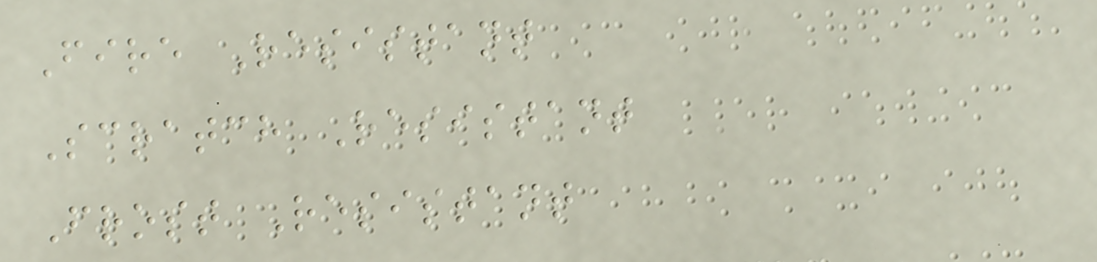Fire Resistant
Scratch Resistant
Frost Resistant
